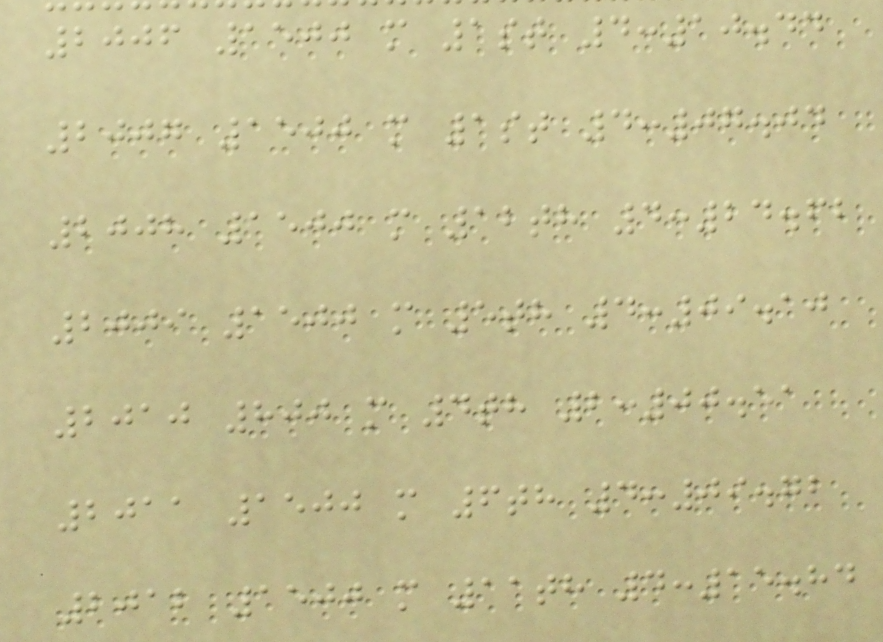2006 1500 m 1st 4:10.44
2007 1500 m 1st 4:07.04
2008 1500 m 12th 4:24.62
2009 1500 m 5th 4:09.10
2010 800 m 4th 2:00.51
2011 1500 m 6th 4:09.72
2012 1500 m 11th 4:15.84
